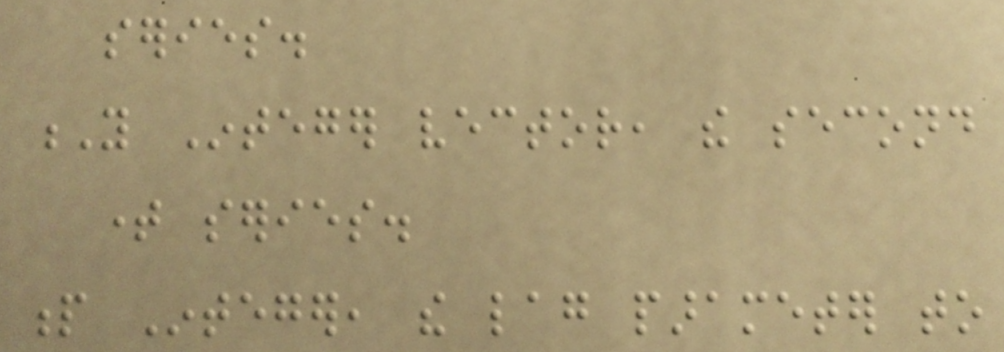series.
Y Integer vector, the second
time series.
p Integer, the lag parameter to
